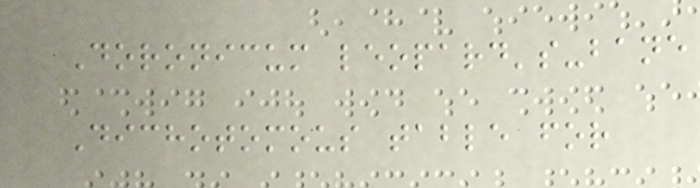Doronicum leopard's-bane
Dichotomous table for
